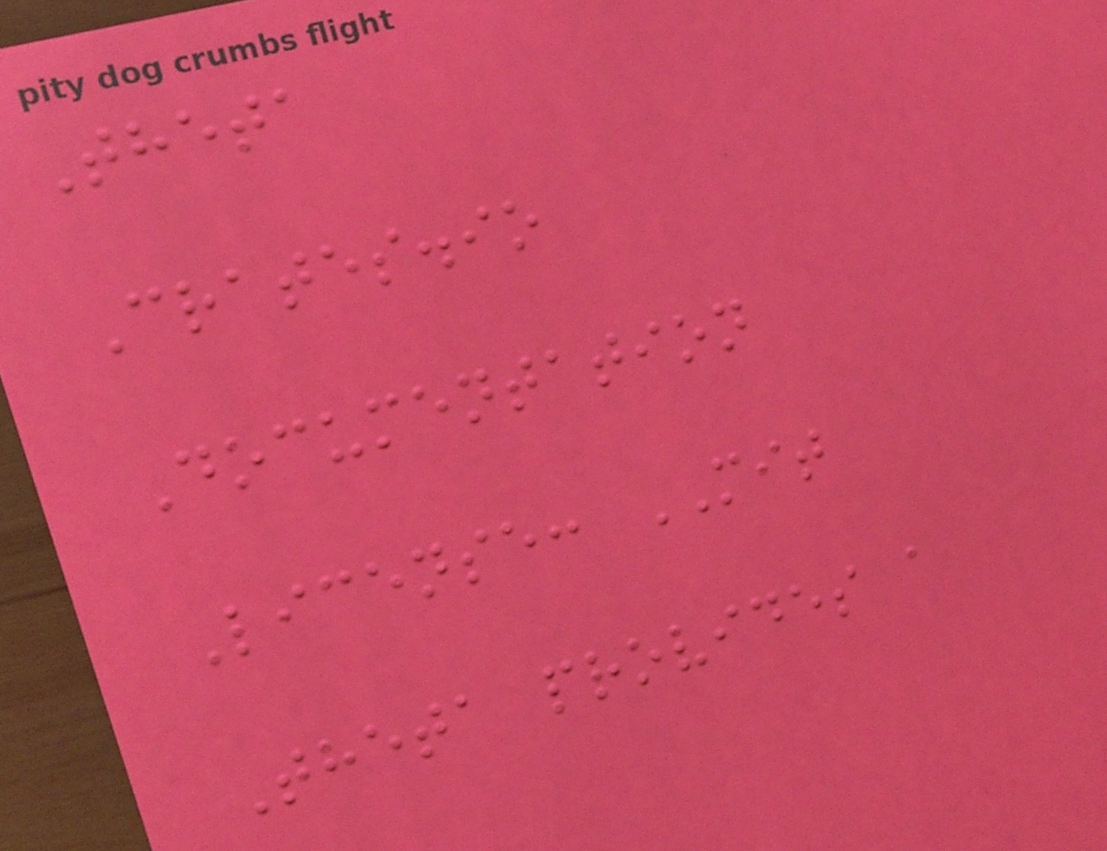Theta
Crates.io
Documentation
License: MIT
Theta provides a
